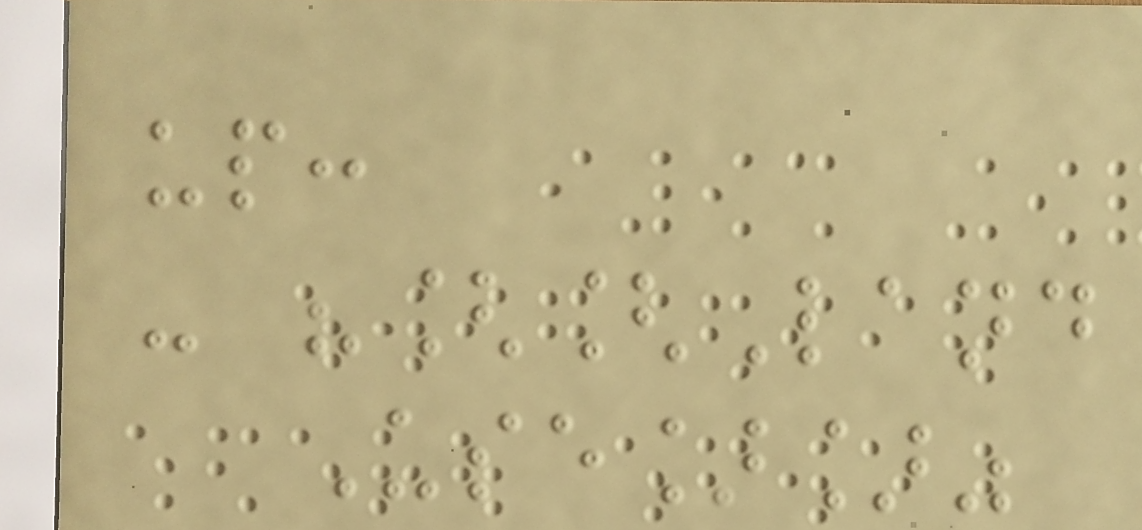up:
- "[[Land
Use]]"
